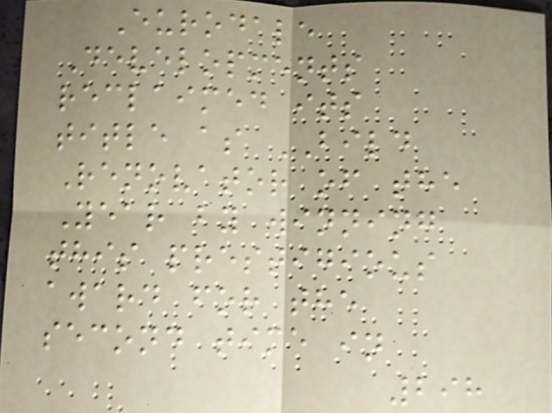Eurodale
Developments
reclaimed its
title as BILD
Renovator of the
Year by winning
this prestigious
award for the
second time in
298
